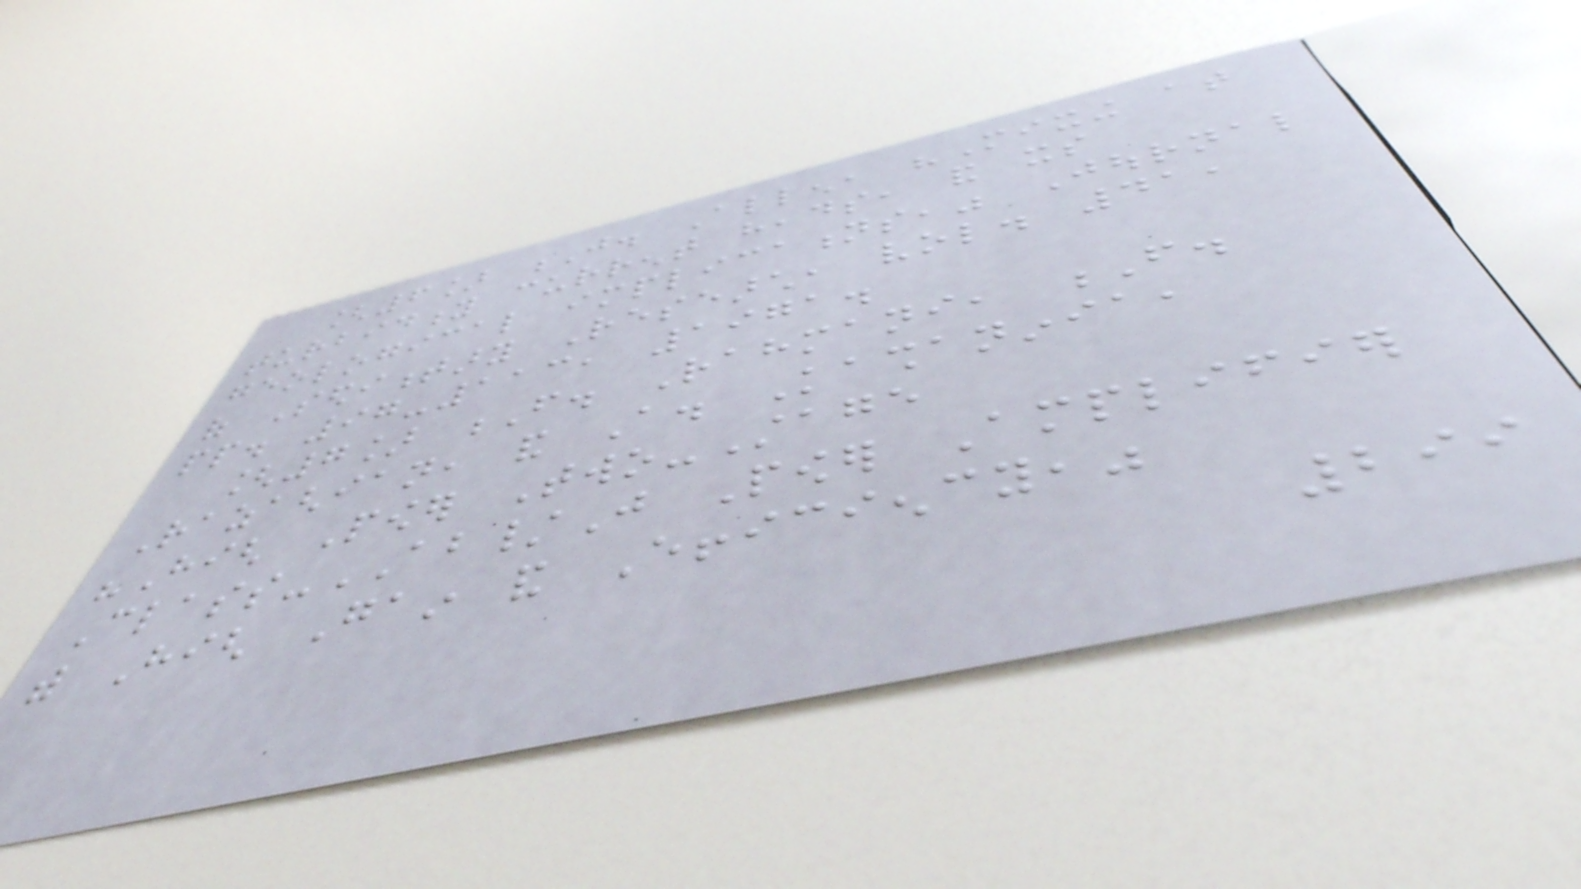[6] J. Allen, "Mixing at
turbidity current heads, and its
geological implications," Journal
of Sedimentary Research, vol. 41,
pp. 97-113, 1971.
[7] F. Rahmani, F.
Razaghian, and A. Kashaninia,
"High Power Two-Stage
Class-AB/J Power Amplifier
with High Gain and Efficiency,"
299
